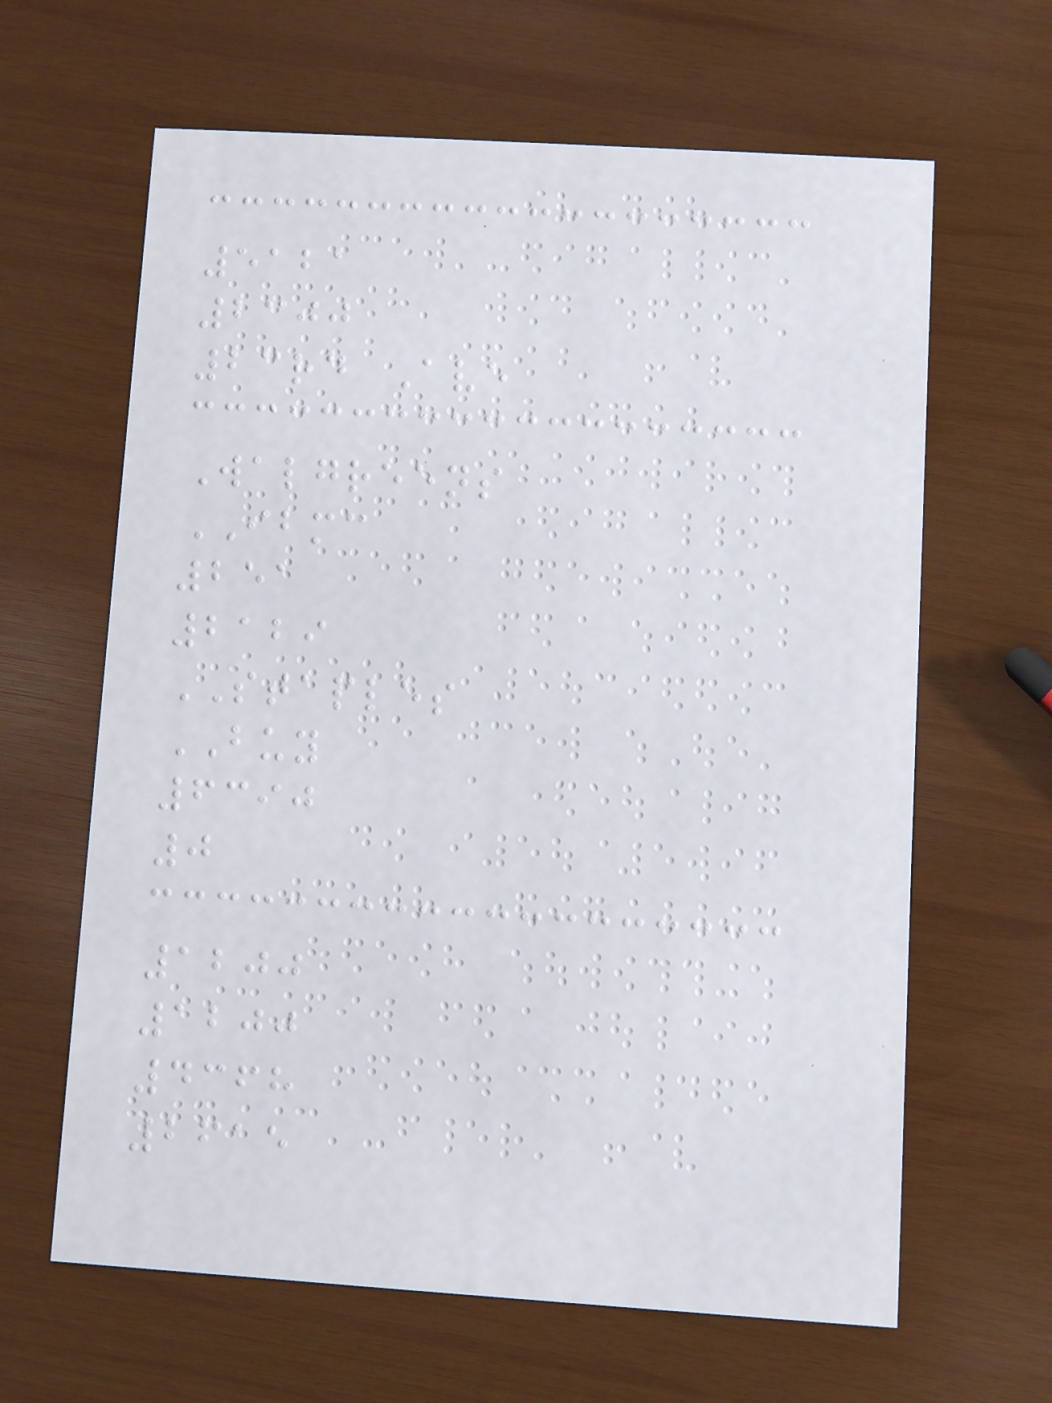5121
2300
23rd Ave
Walgreens
IBMC
251
2129
STAPLES
BUY
6390
0
1200
1200
4368
2615
